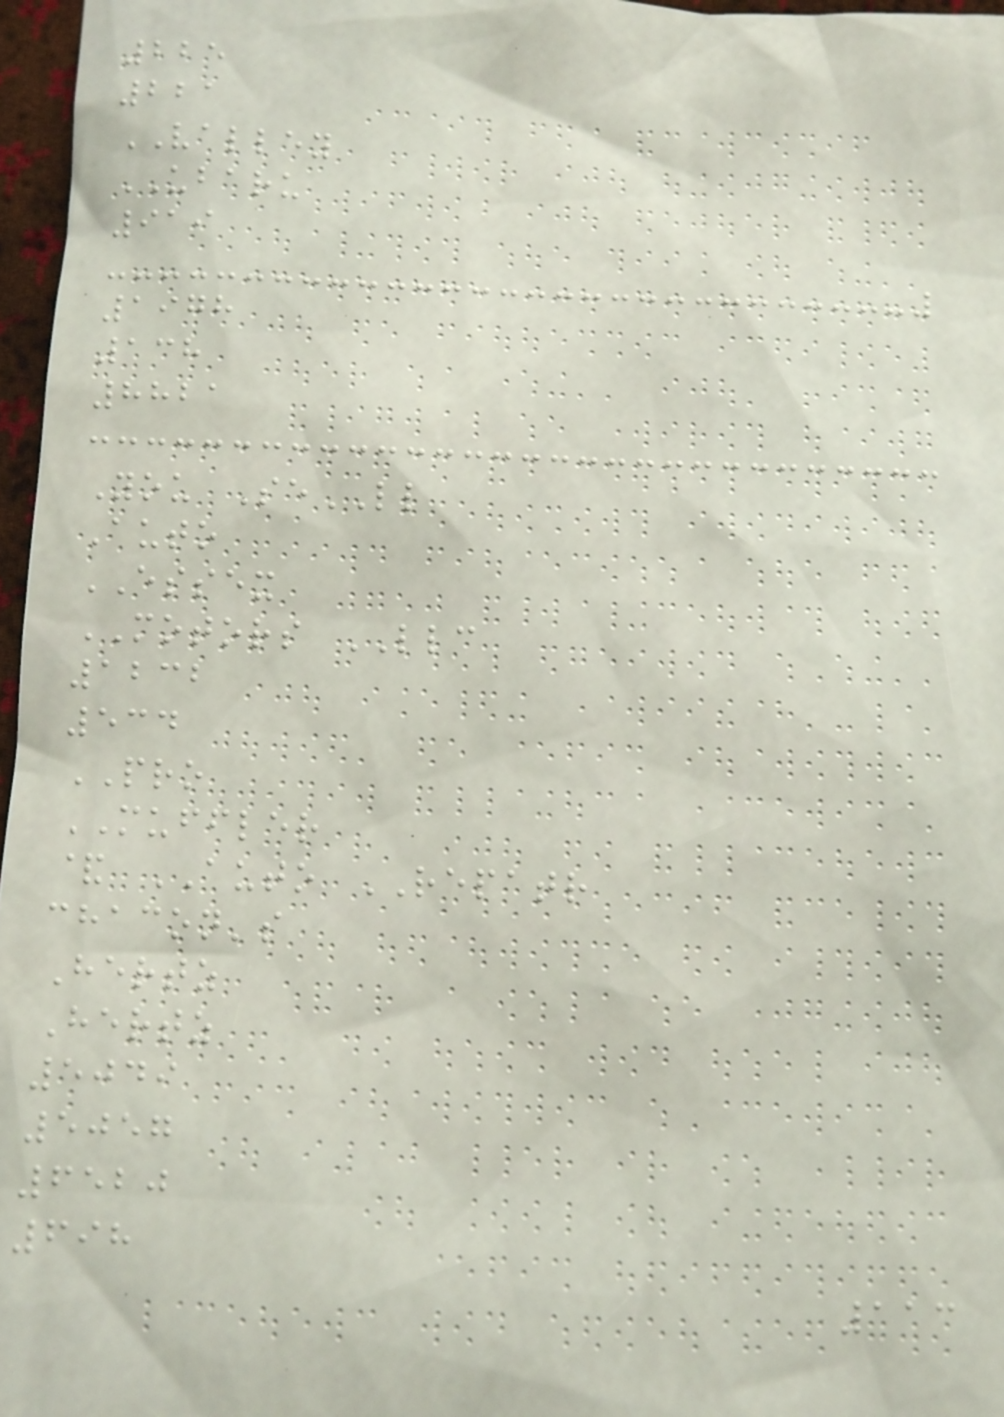225
221
VALLEY
UBARU
919
1978
138
8821
You SeLL
Auto
ESSEX
MOTORS LLC
1232
534
PRO
MUFFLER
& AUTO REPATR
chacon's
Hertz
Hertz
5049
5057
6520
698
113
